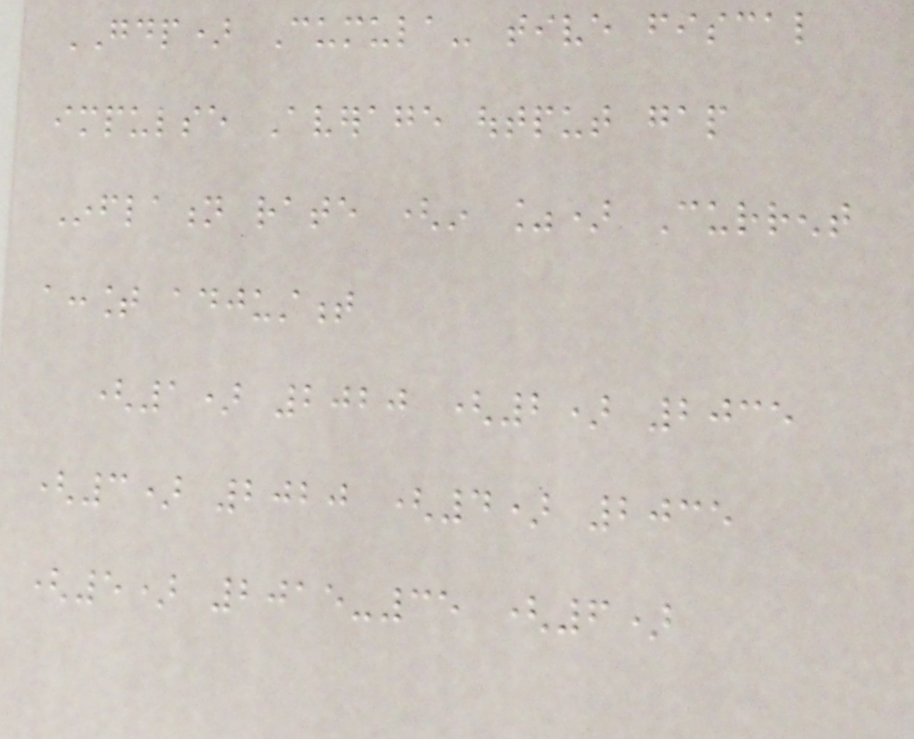GDP) Cumula- tive fiscal
impulse Average output gap
Inflation rate (in %) Current
account adjustment
(1) 2020 (2) 2035
(3) 2020 (4) 2035
(5) 2015-35 (6)
